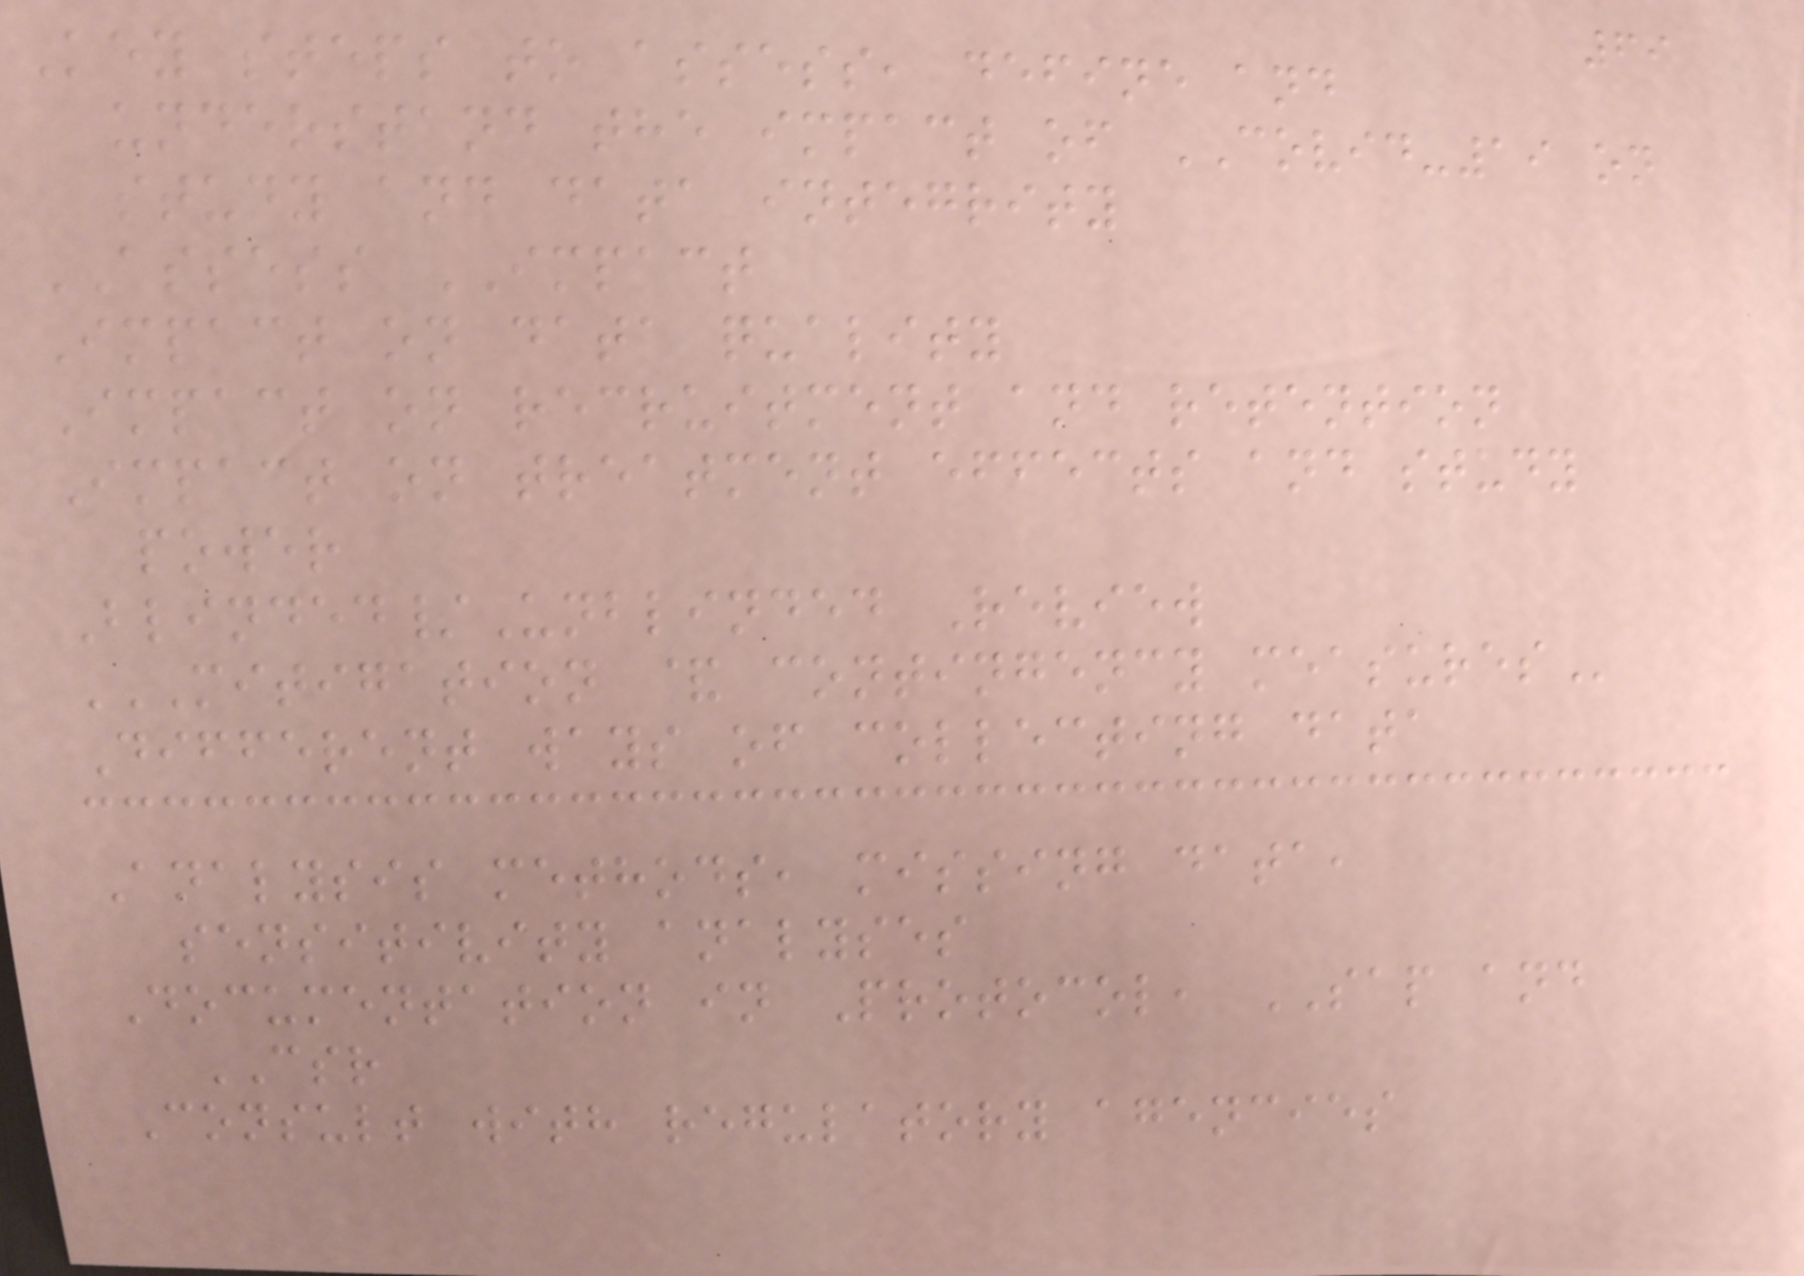69
Key steps to assess, define and
understand the impact of COVID-19 on
study and data integrity
ASSESS IMPACT
Impact on data quality
Impact on recruitment and retention
Impact on treatment effects and study
power
Blinded/Unblinded Review
MITIGATION & CONTINGENCY MEASURES
Different ways of collecting data
Analysis methods, missing data,
sensitivity analyses
Documentation in Protocol, SAP and
CSR
Consult with regulatory agencies
